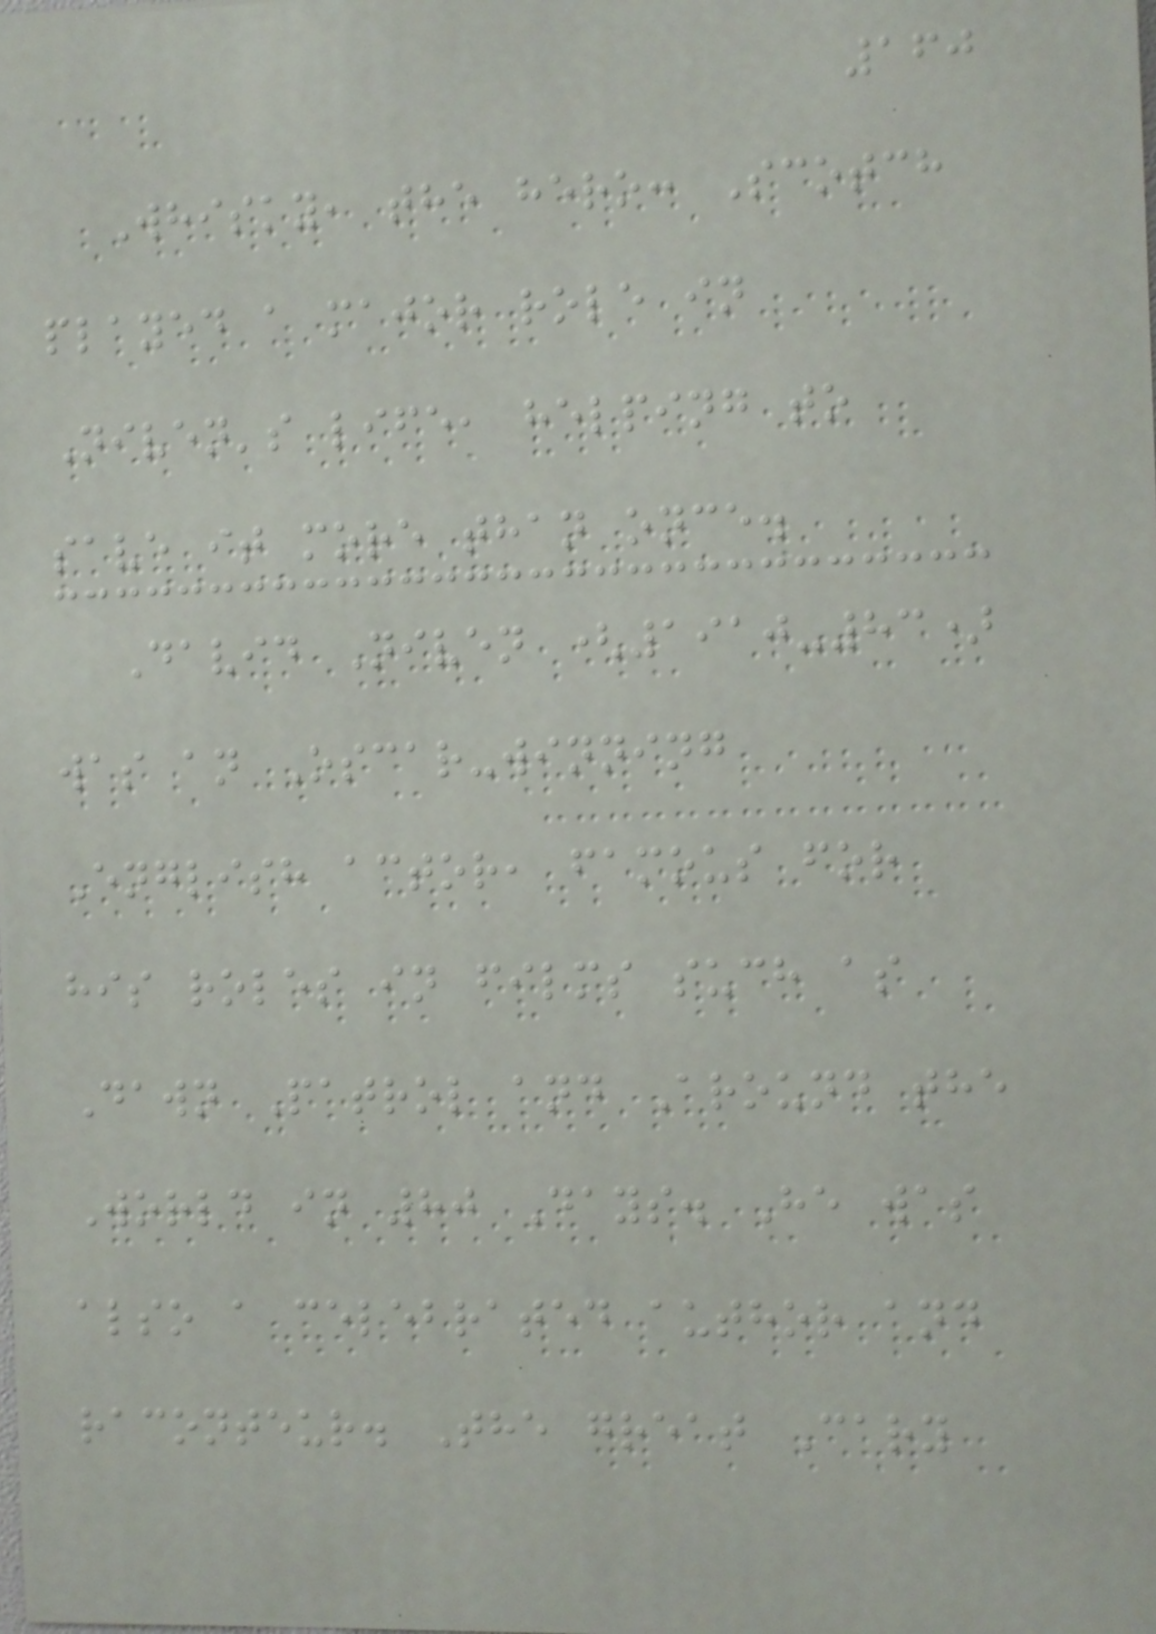160
Whisky, the hero: Scotch
played a major role in
Niven's life, helping to
save it more than once.
David Niven (1910-83)
was an Oscar-winning
English actor, famous for
his roles in films such as
Dawn Patrol and Around the
World in 80 Days. He was
also a celebrated author and
raconteur. The great Cary
